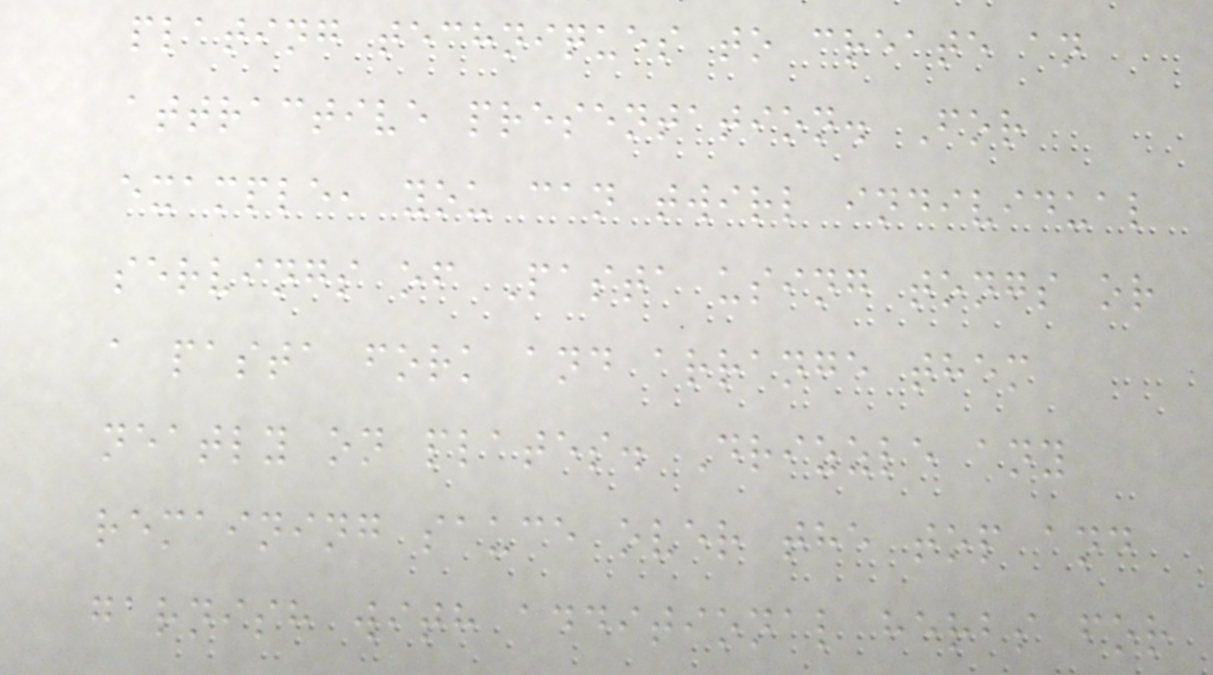plating techniques to create an
attractive presentation. For
example, you can twirl individual
servings of Pasta using tongs or
a pasta fork and arrange them
neatly on plates. Drizzle any
remaining sauce over the top and
garnish with additional herbs for
